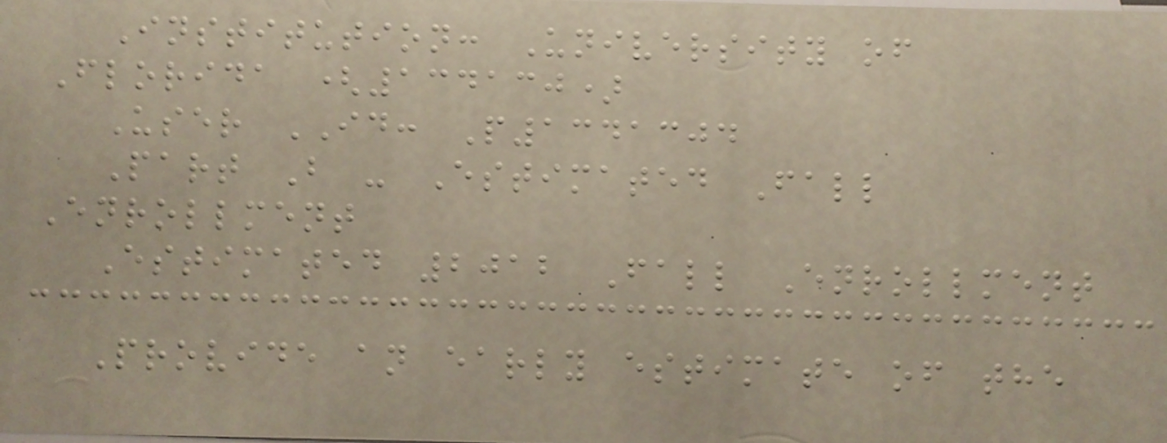Institution: University of
Florida (134130)
User ID: P1341304
Part B - Estimated Fall
Enrollment
Estimated 2012 Fall Enrollment
Provide an early estimate of the
